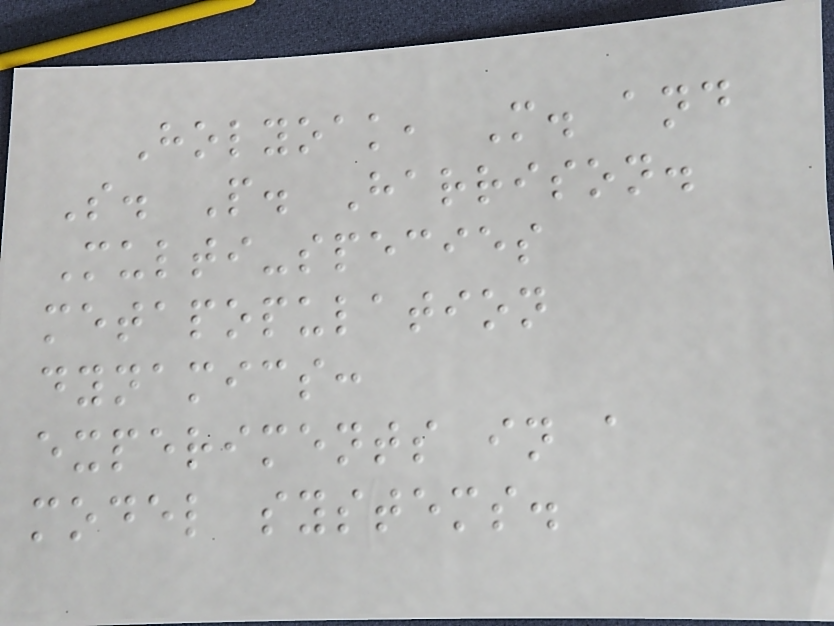Holyoak, M. and
S. P. Harrison.
Multi-species
metapopulation
dynamics:
experiments in a
model systems.
